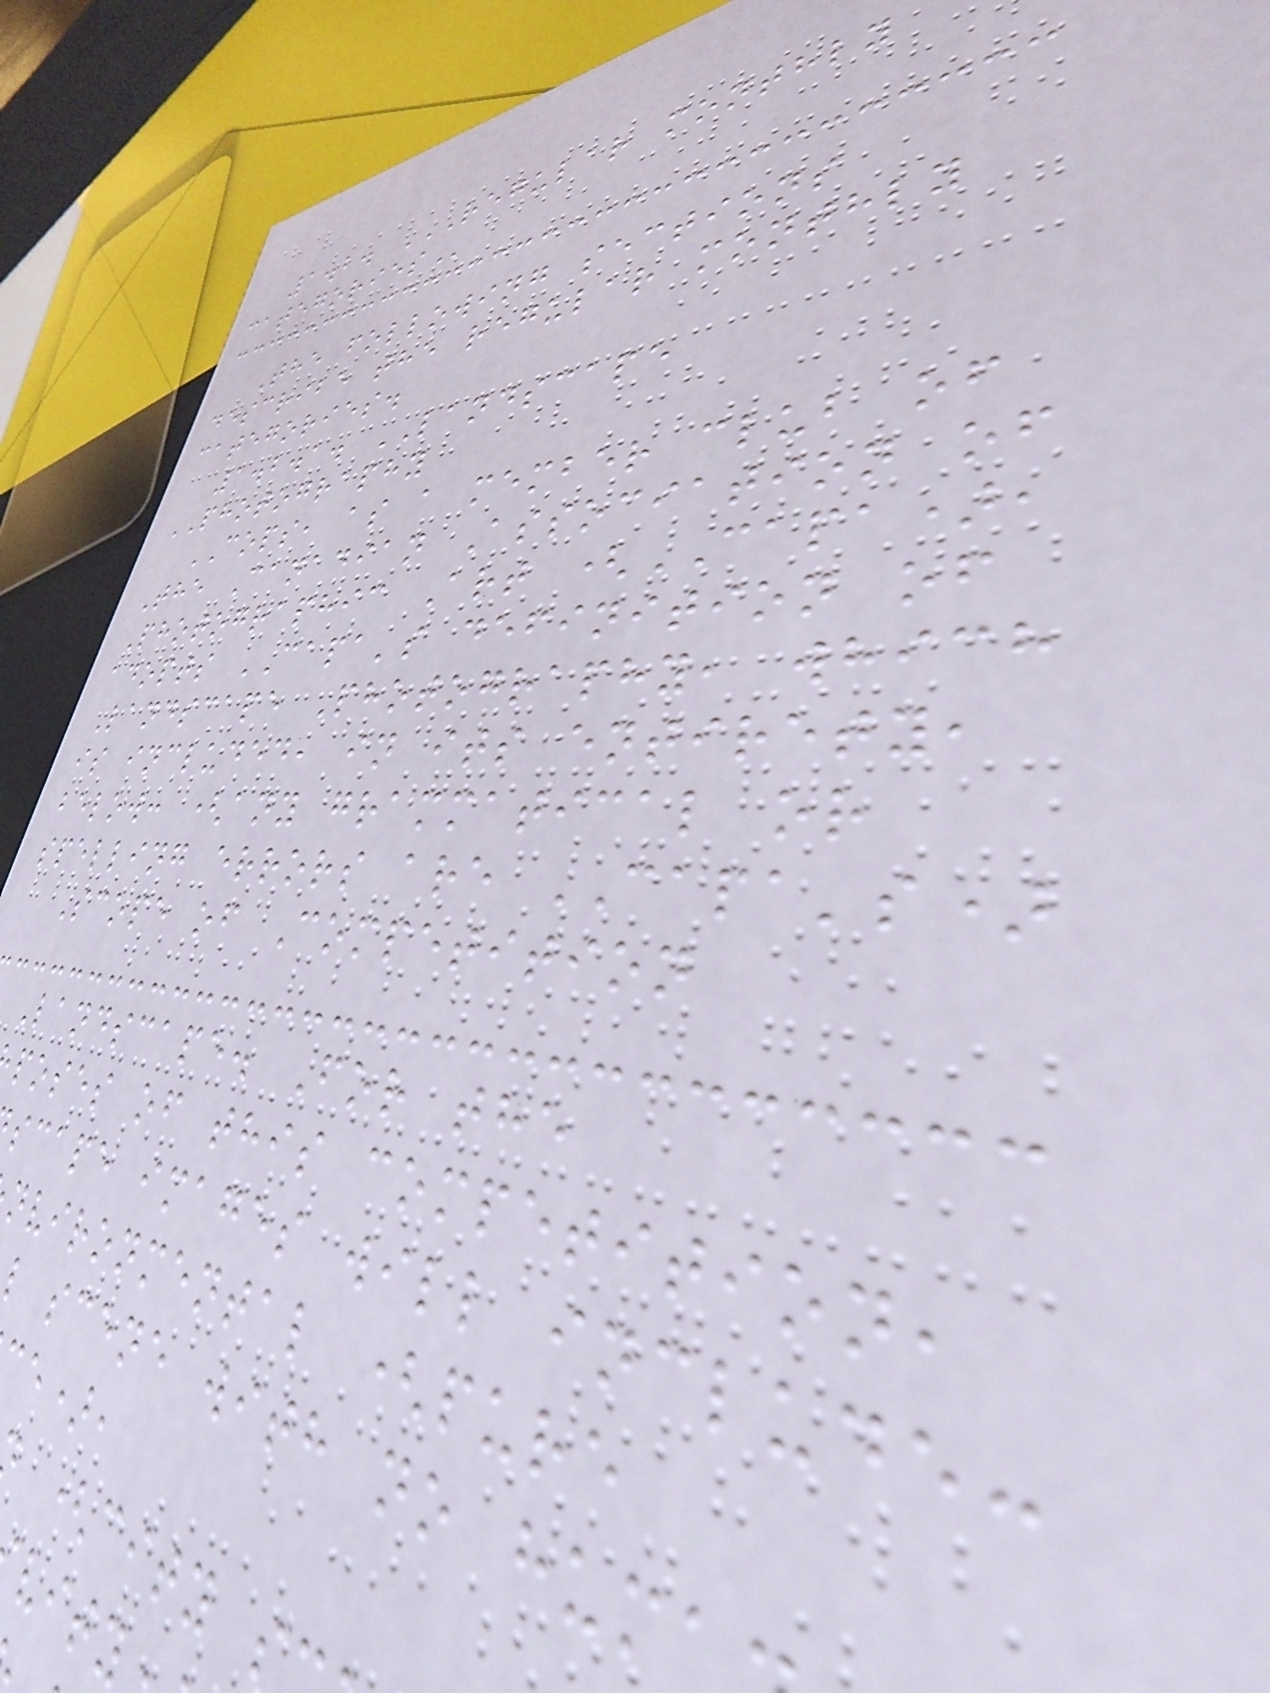1.2. REGULAR MONTHLY
The following sections
describe the regular monthly
categories.
1.2.1. LANDSCAPE
PHOTOGRAPHY
COPS, as a member club of
The Canadian Association of
Photographic Art (CAPA),
adopts CAPA's definition of
Landscape Photography, which
is included, in its entirety,
below: (any grammatical or
spelling errors are CAPA's)
Scope of Competition
Landscape. For the
poses of this competition,
scape images will include:
nvironmental (pure
l scene with no hum
e),
(city s
